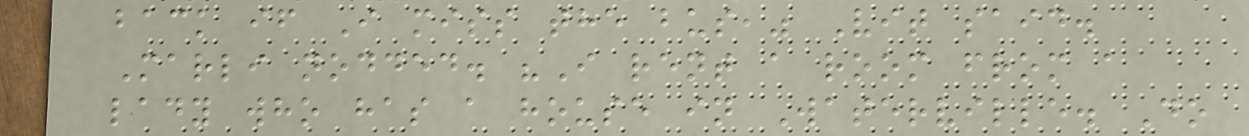back if I miss the bus," Vit said.
Marli nodded. "I rent a room from a
lady who has a house in Waterville. Do
